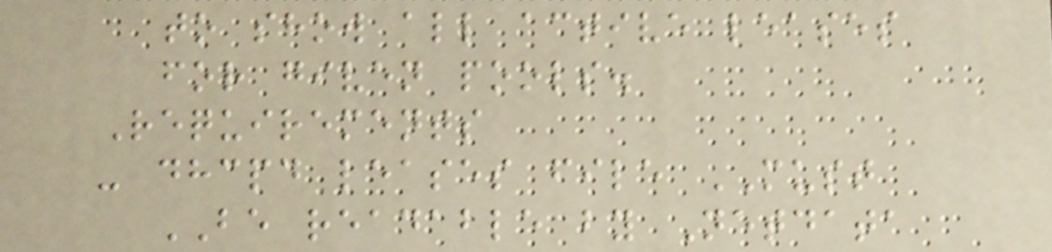to show all active leases
for given pools.
Requirements
- dhcpd leases file MUST
BE readable by Netdata
